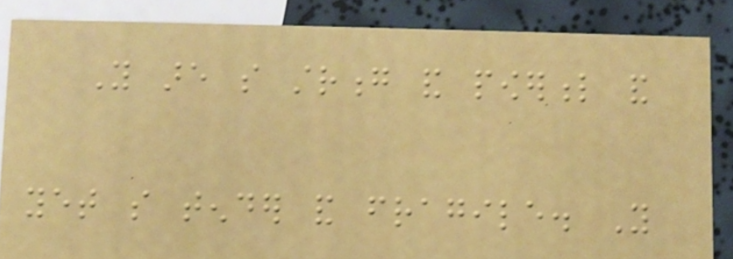You are so strong and powerful and
yet so tender and fragile. You
